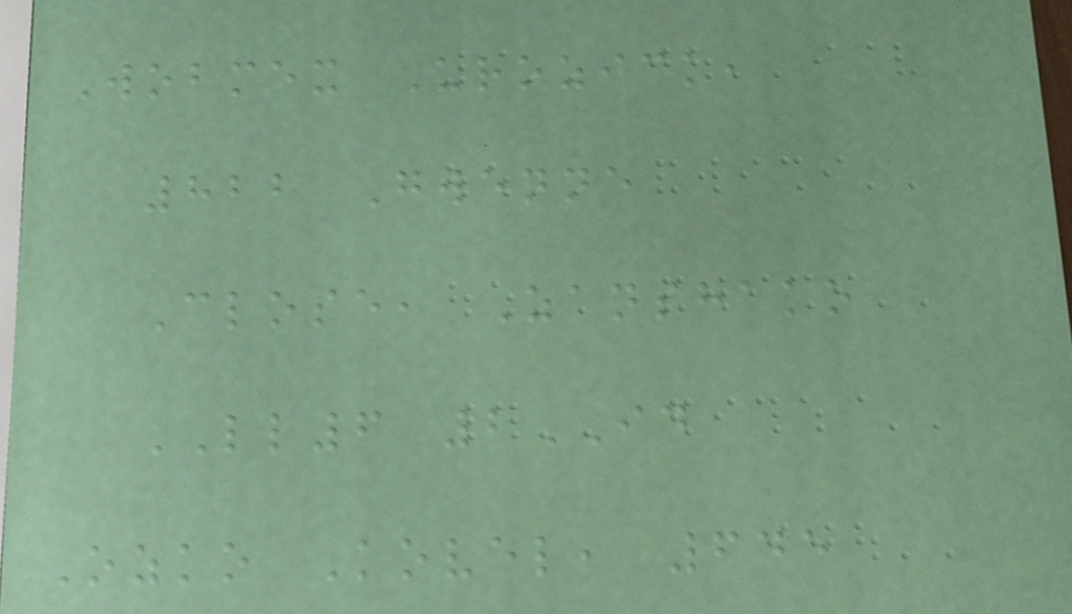Wobmex Urozick,
822 Gwenne
Close, Zanshako
LL6 2ID
Ozko Kovel, 645
